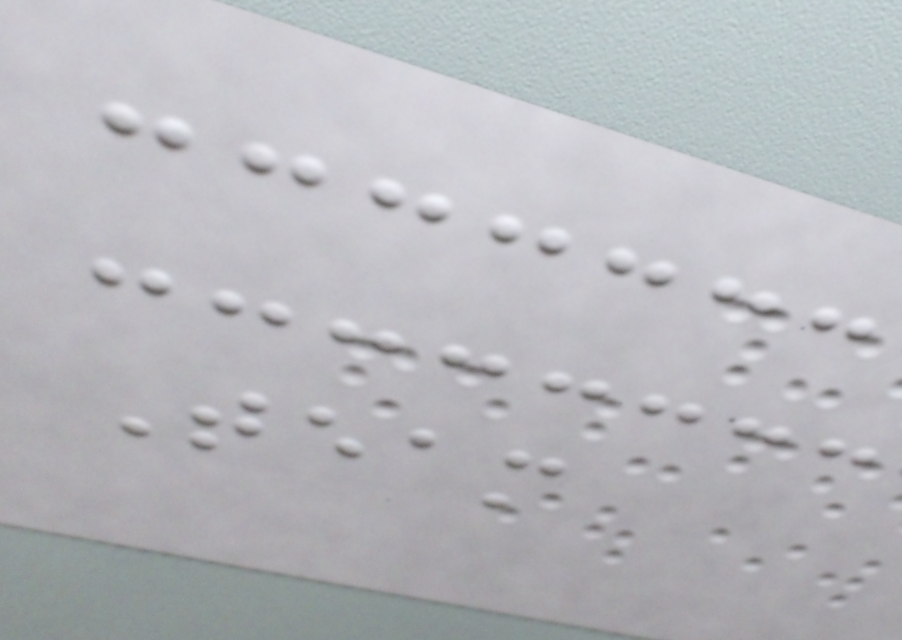Team
